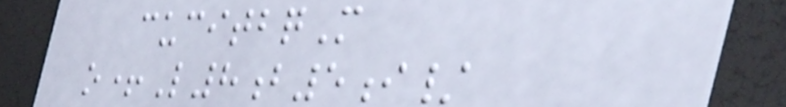cucitbqM
o+L8b5i/
